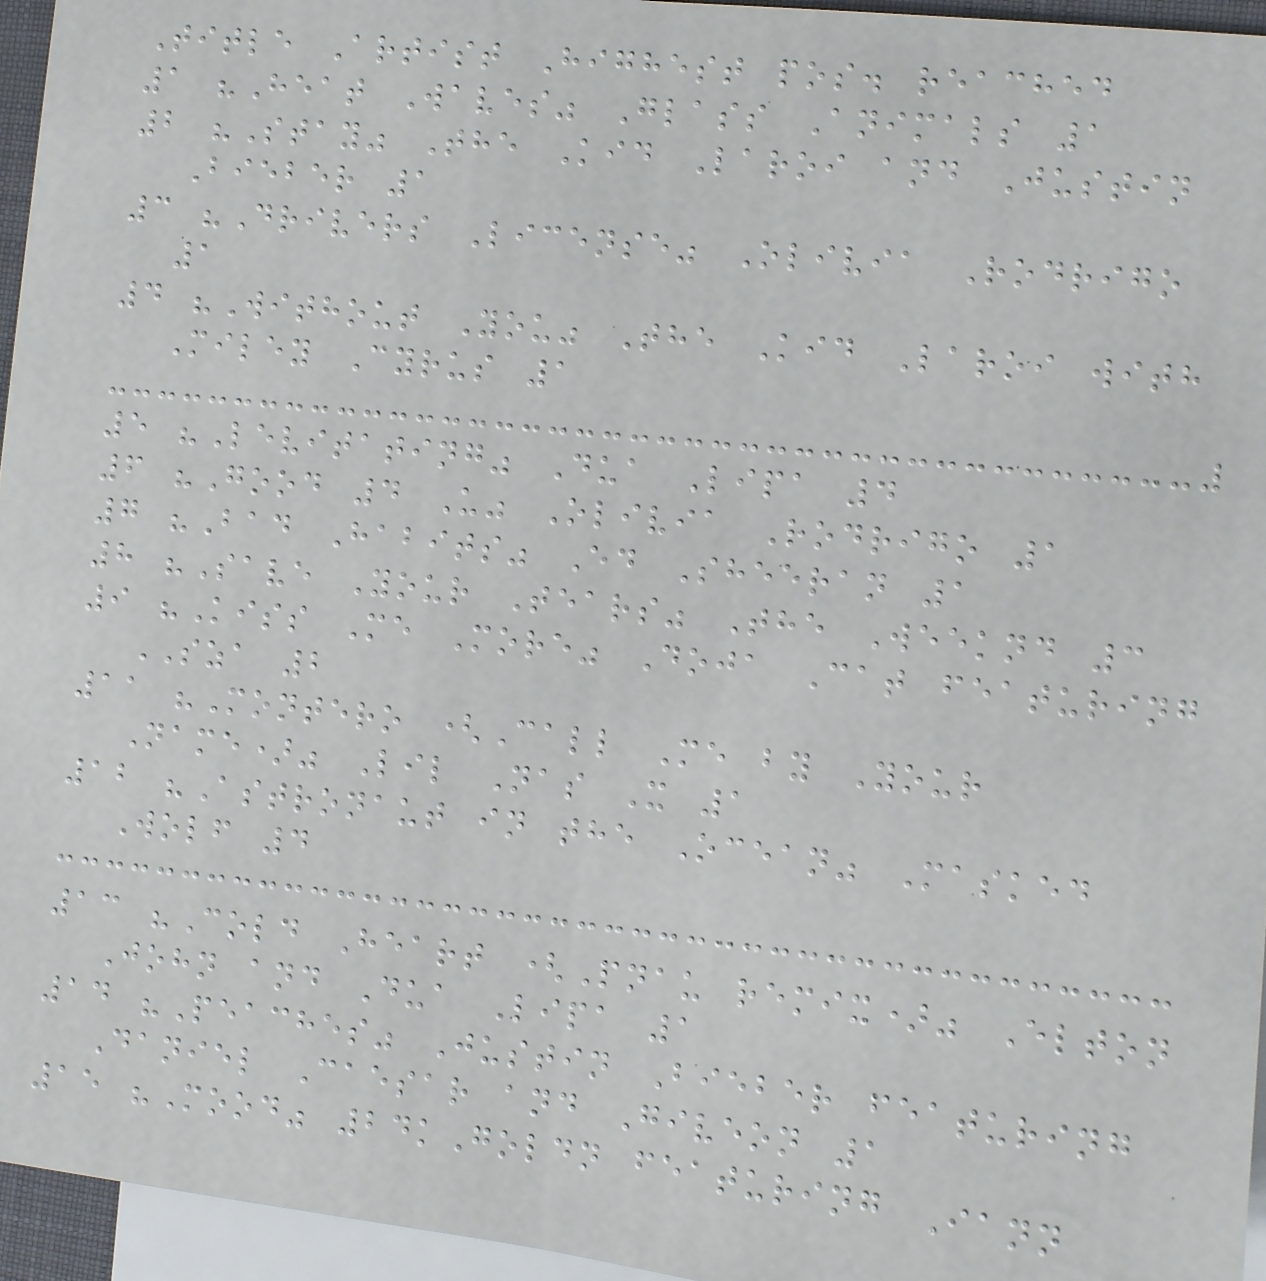Title Artist Highest pos. reached
1 "Heat Waves" Glass Animals 1
2 "Stay" The Kid Laroi and Justin
Bieber 1
3 "Drivers License" Olivia Rodrigo
1
4 "Without You" The Kid Laroi with
Miley Cyrus 1
5 "Levitating" Dua Lipa 4
6 "Good 4 U" Olivia Rodrigo 1
7 "Bad Habits" Ed Sheeran 1
8 "Save Your Tears" The Weeknd 3
9 "Kiss Me More" Doja Cat featuring
SZA 2
11 "Montero (Call Me by Your
Name)" Lil Nas X 1
12 "Astronaut in the Ocean" Masked
Wolf 4
13 "Cold Heart (Pnau remix)" Elton
John and Dua Lipa 1
14 "Peaches" Justin Bieber featuring
Daniel Caesar and Giveon 1
15 "Mood" 24kGoldn featuring Iann
